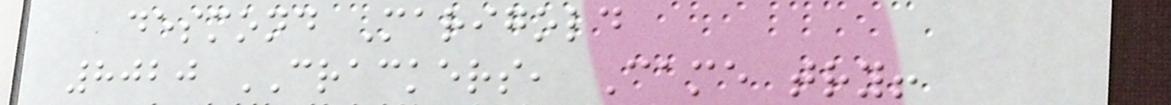desmond Marigold
8020 CRACKERS, Came try!
